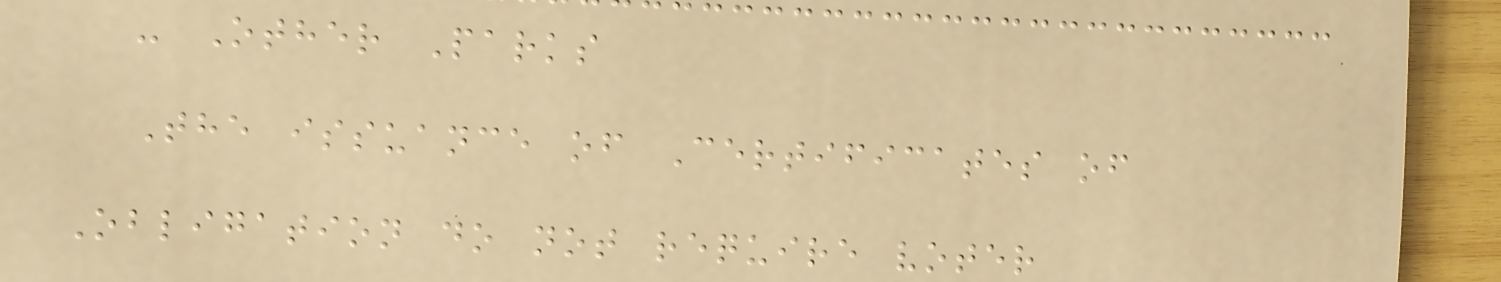- Other Parks
The issuance of Certificates of
Obligation do not require voter
